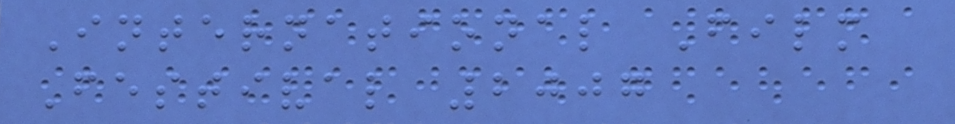International Film
Festival 2007
